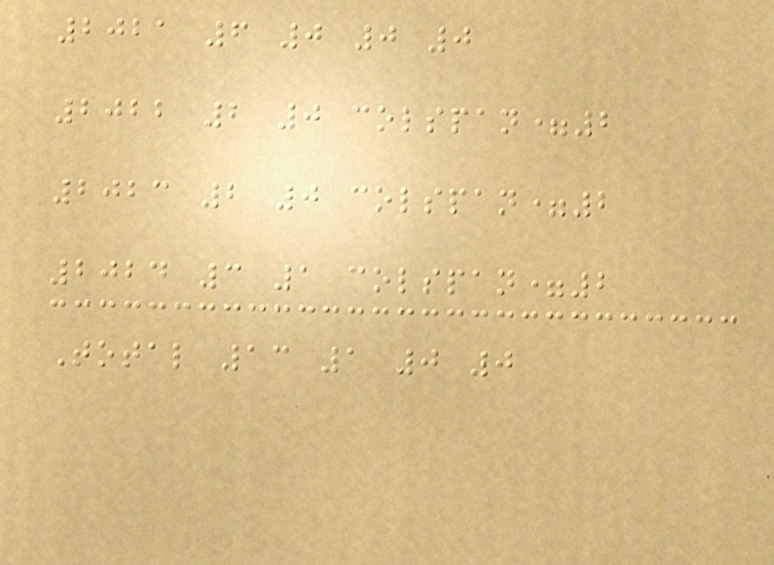2021 6 0 0 0
2022 2 0 colspan=2
2023 2 0 colspan=2
2024 3 1 colspan=2
Total 13 1 0 0
